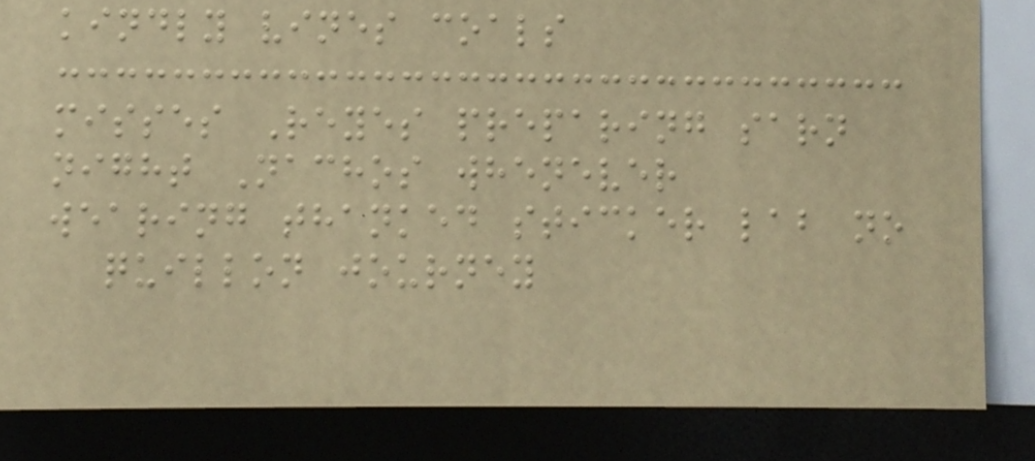kindly vines coals
misses Reyes preparing sarn
night Nachos whenever
wearing thanked sticker lab no
quillon journey
